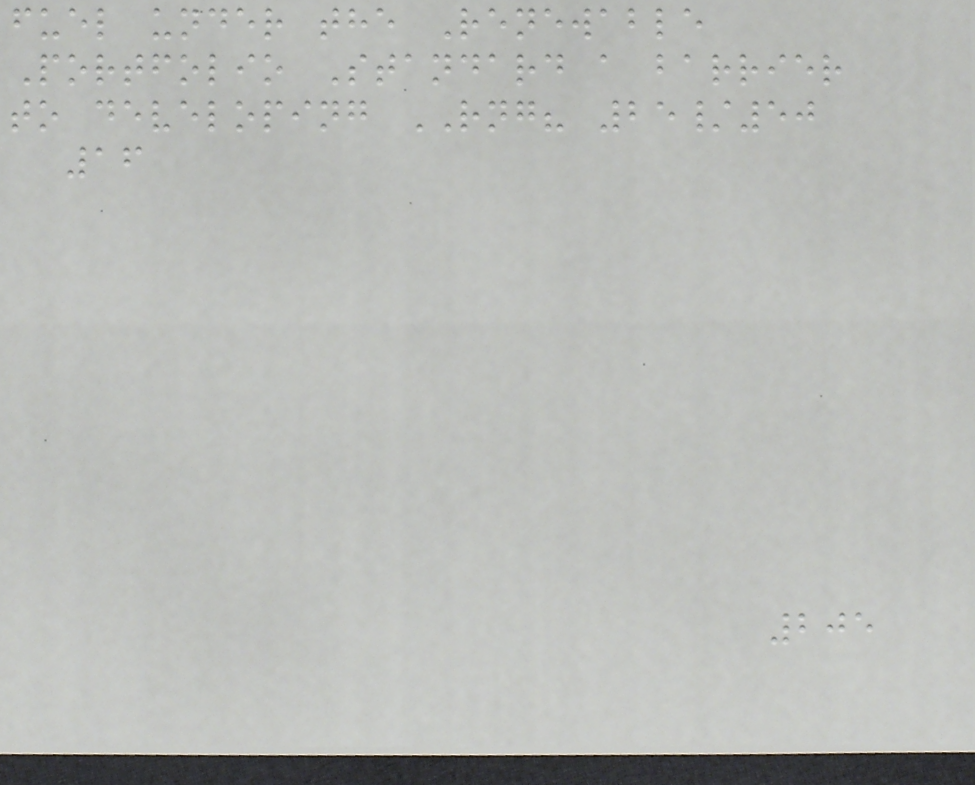fuel under the Renewable
Portfolio Standard a barrier
to developing RNG? 25/50
16
205
